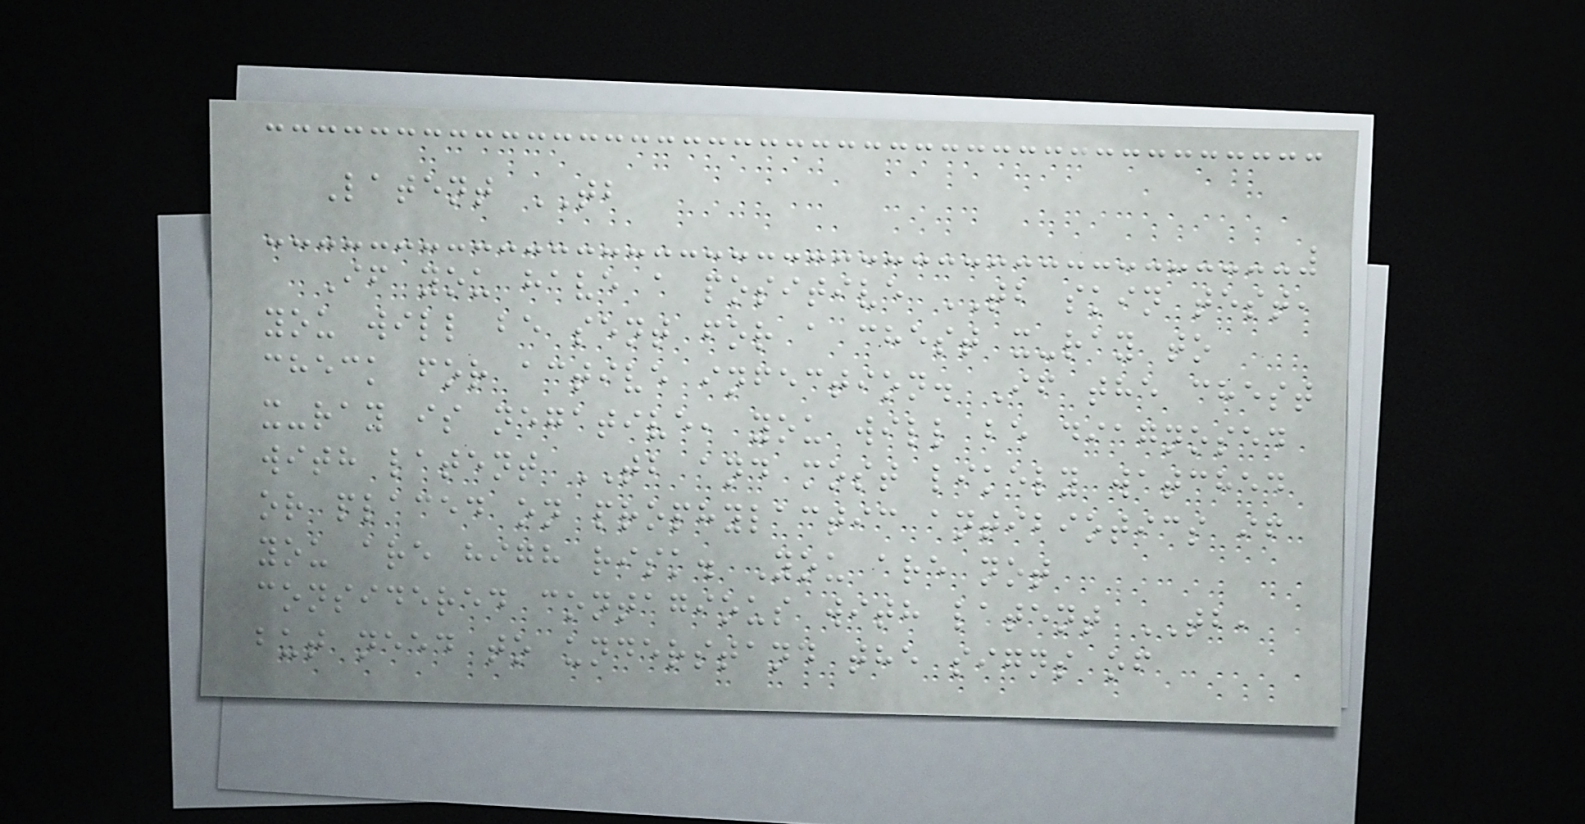Latent TB
If you have a positive TB skin test,
you will be sent for a chest x-ray to
check for active infection. If the chest
x-ray is negative, you will be diagnosed
with latent TB and most likely watched
or placed on prophylactic antibiotics if
you are high risk. You are not
considered contagious with latent TB,
but need to understand the signs of
